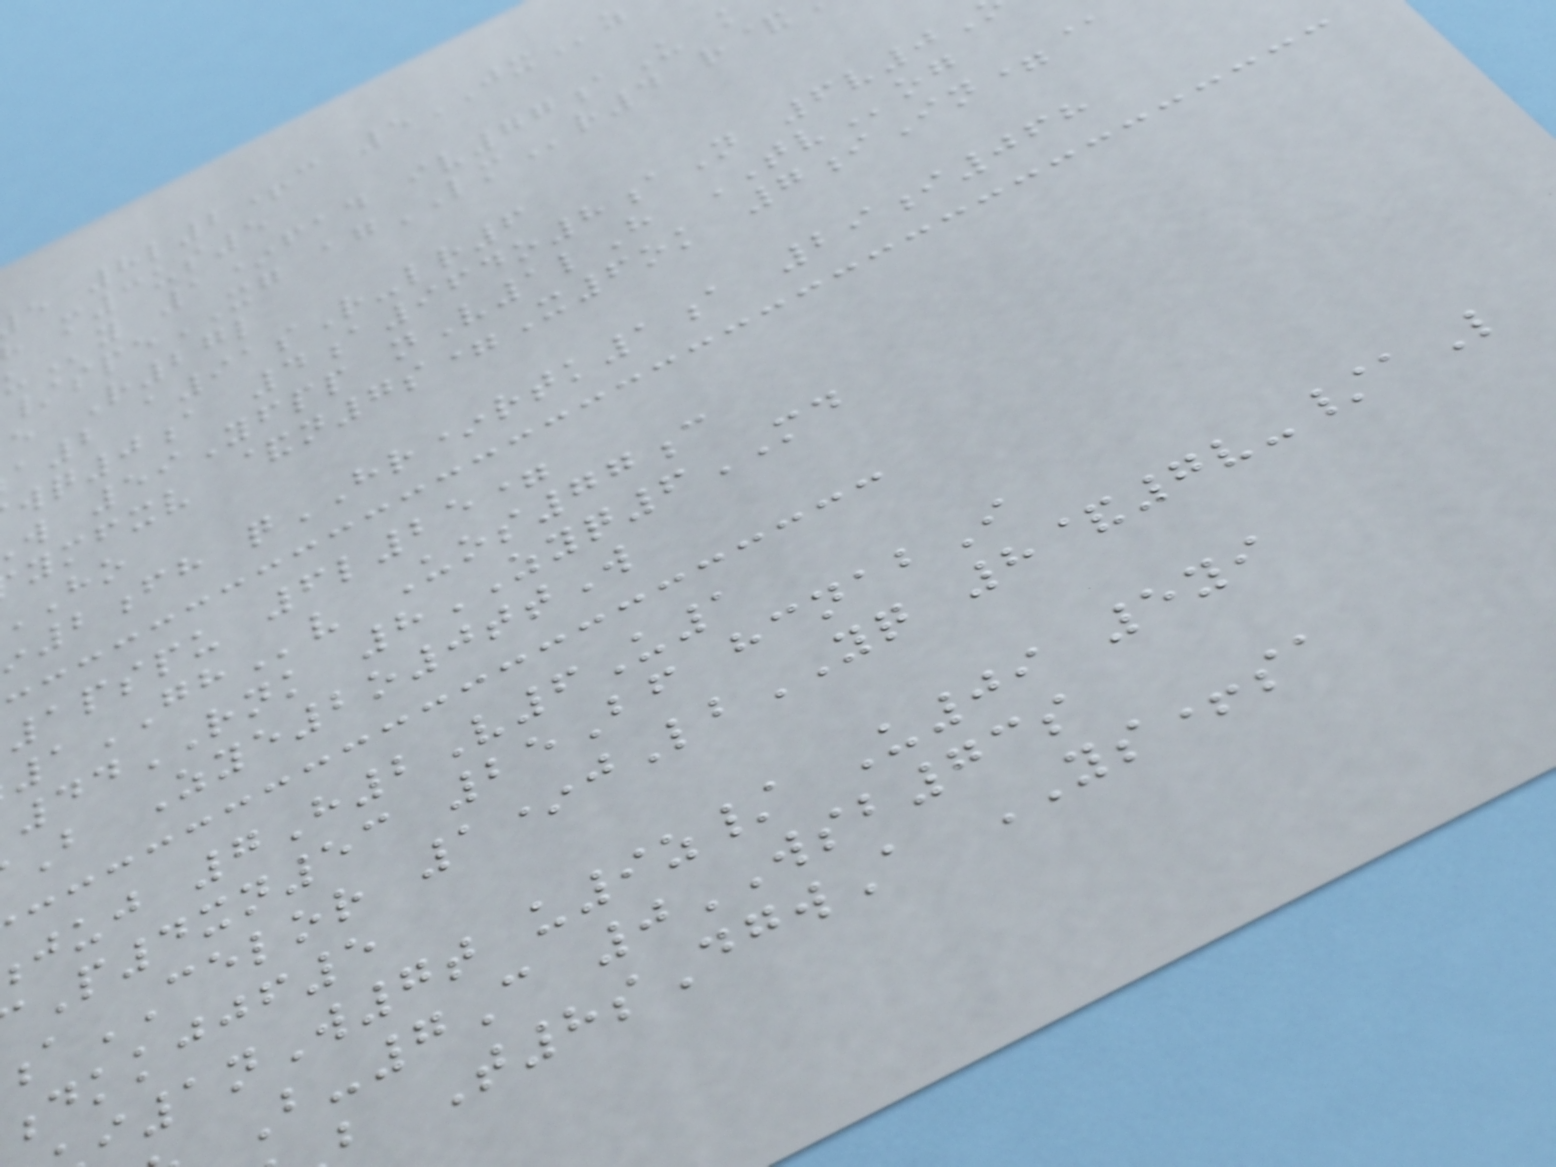e 8l2+c 5JXz
m3us5
y 1*fad iv77aU k
/speXG agLMr4 r&
e R27l
a2 a91sR-lr6
wq0a 4a964o8aN 6v0
w 59Yfpp nV1lH TVog
ymfxv &n7s=X6ok 7iIn=@
2fh qHR*rtk1a 29i068
1pspu 6l25=
1GHv Uos77c
44RNK 8ZYQ6MD
B Zye2o0ttW
juj 7H2V6U1
P4xn53 25Bf hcnabI
aCELOR 1*jLbYQ 8&7v-/aL
dkkjjf5
i1nW7t u9z/ U09 5yi
B-7C 0WSB73s
b T8sDgwA YS+sa
